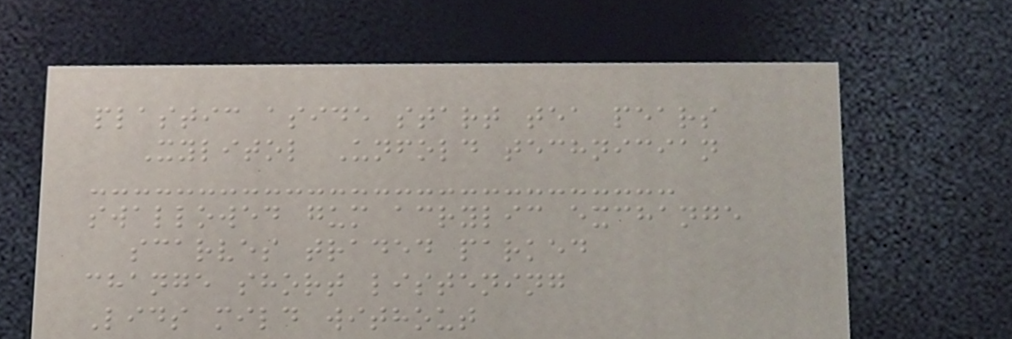plastic aside start tea pears
Xylitol Unfold technician
swallowed gum acrylic exchange
scarves traded parked
change short listening
Lids mild without
